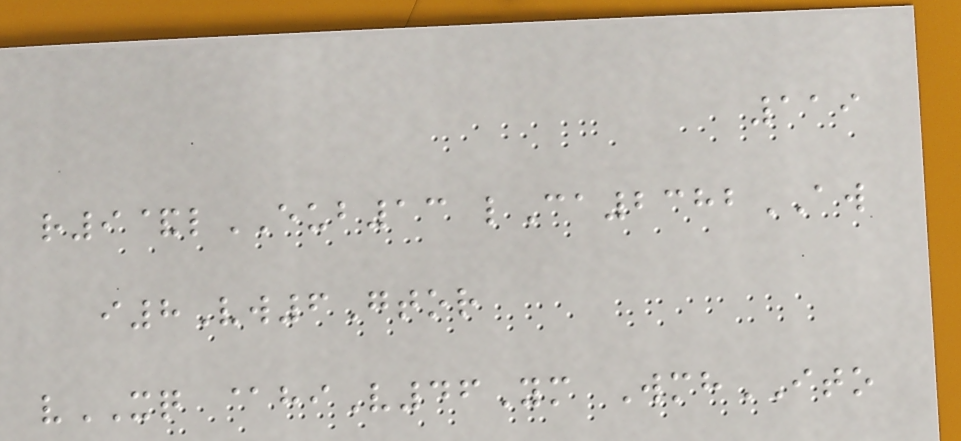119
r9&lEUB13 lCa2382AW
i8Vw6Gtor
vXQ @hiV46Ym WmhITO
